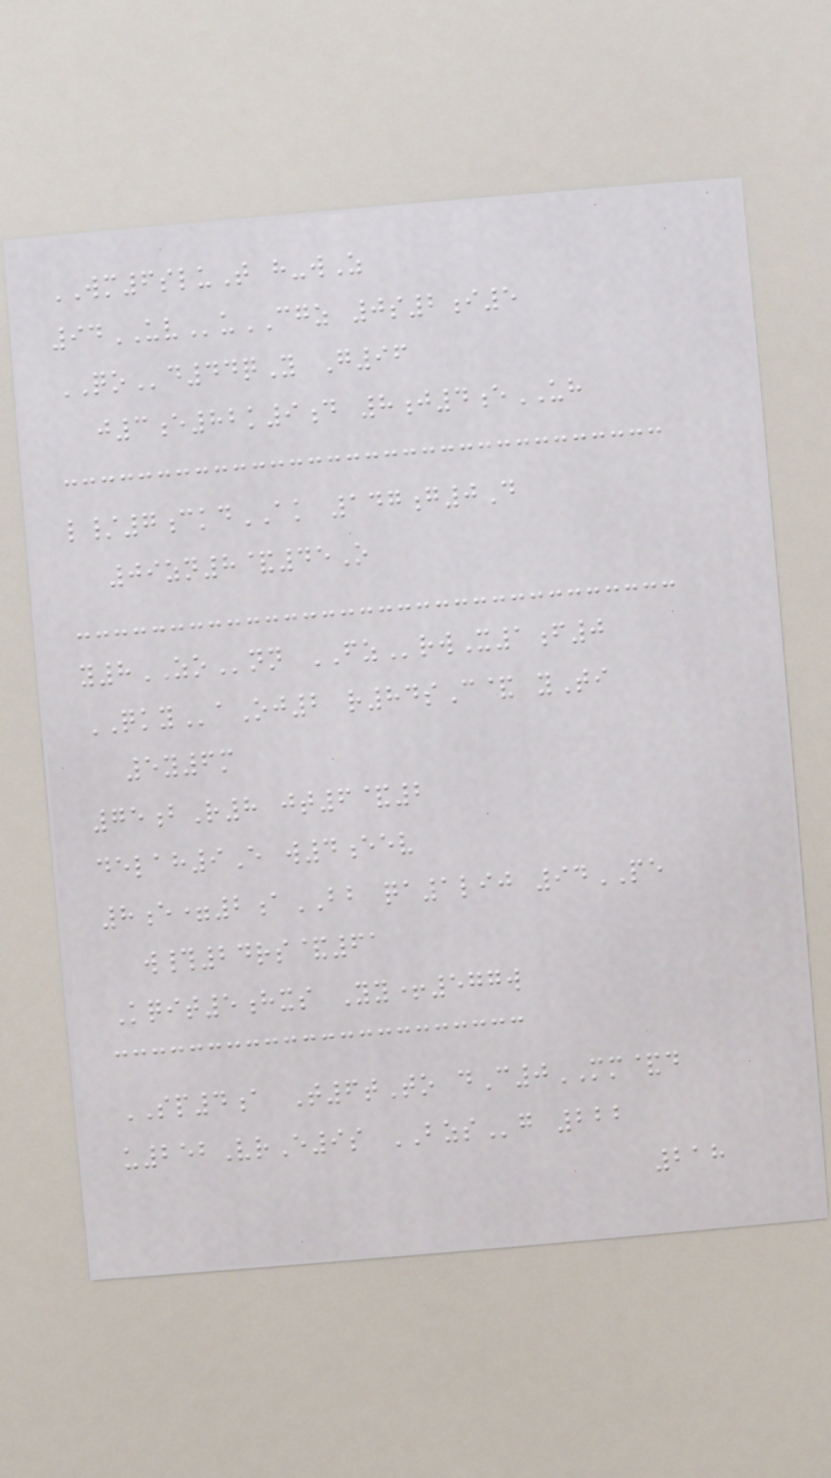WM6sluT h-wZ
94UVuCGZ 0s2i5
QOd44qY G96
j3e82k9d 8j4eUH
l/7ckdAK 147g0D
09zn8&45O
y8ZOnn FZrwX1f0
QKYaOj2 r84sC& yTi
5y6m
75bR8 jt6&2
delah9E w4eev
8e=2aBB qa1lij 94PE
w#24rs&61
Kqit5hxs Yy+577w
SP4a T6tTo dC0MM&d
u252VrE9s BZSg 222
218
